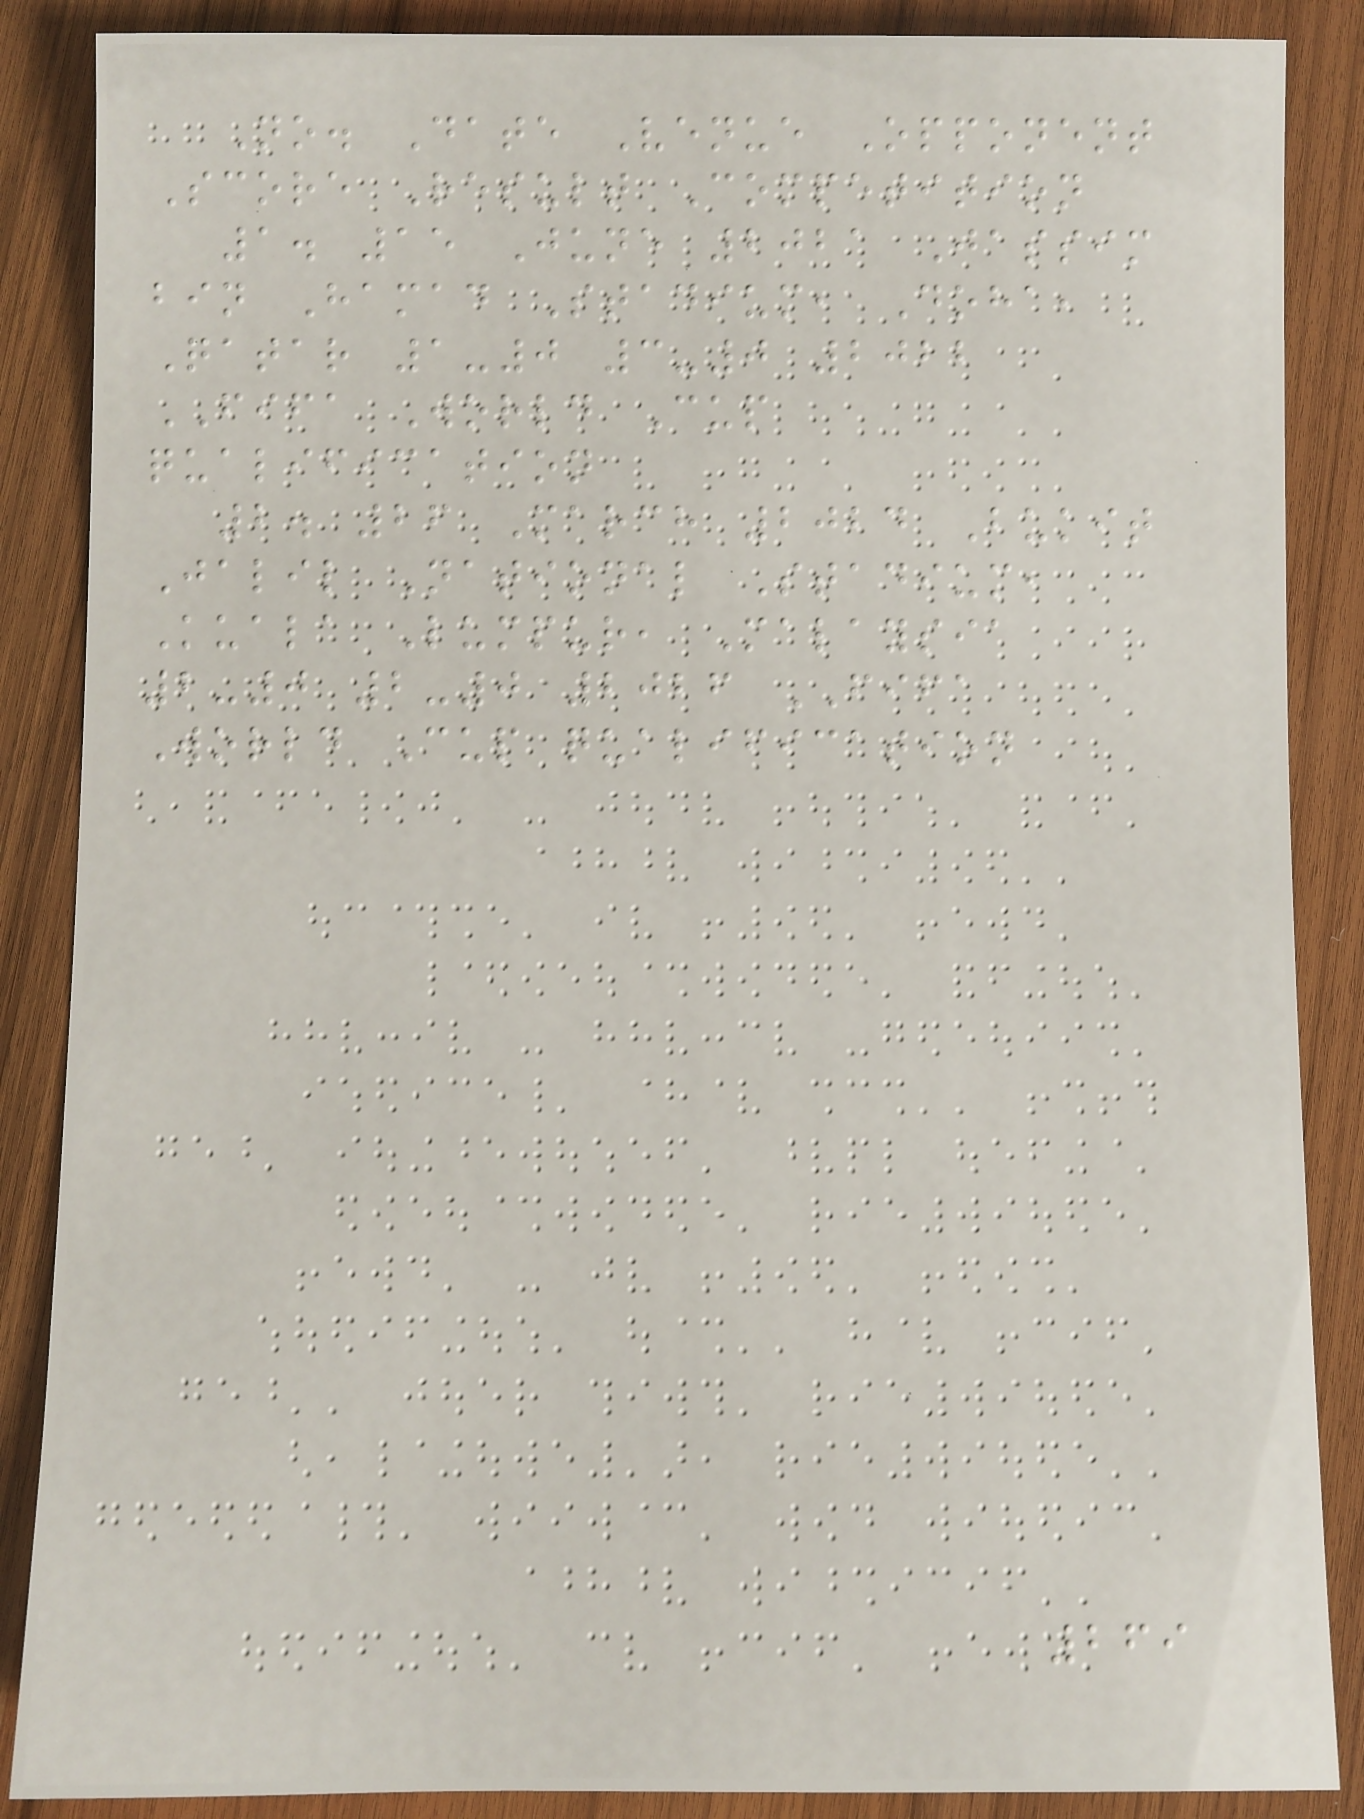No. Date Venue Opponent
Score Result Competition
1. 15 June 2021 Jassim
bin Hamad Stadium, Doha,
Qatar 1-0 3-0 2022
FIFA World Cup
qualification
2. 26 March 2024 Bukit
Jalil National Stadium,
Kuala Lumpur, Malaysia
2-0 2-0 2026 FIFA
World Cup qualification
269
